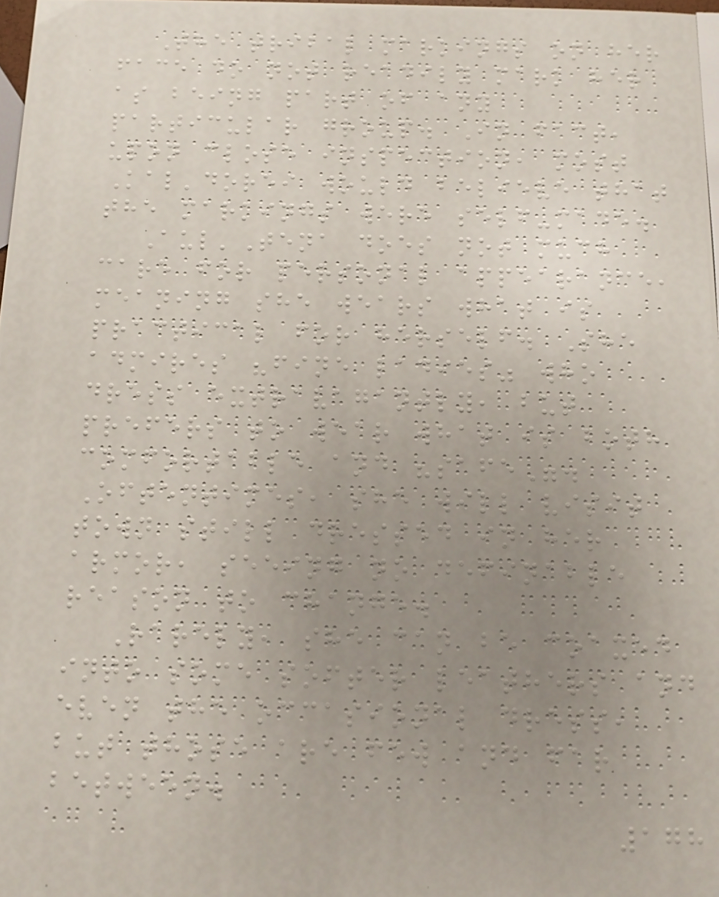The tribal markings on her
face do not readily mark her
as being part of any
particular group. In fact,
upon close inspection, most
Kal'dorei would believe that
the markings were self-made.
Aul'Tena does not much
care for personal appearance,
meaning she wears what is
practical for herself. She
admires "fine ladies" who
dress extravagantly, but
prefers to wear what is both
comfortable and "safe".
Oftentimes, she will visit
town still dressed in her
armor, seeing no definable
reason to change.
Rarely, she can be coaxed
into some softer leathers and
even the occasional dress,
but those are few and far
between.
178
